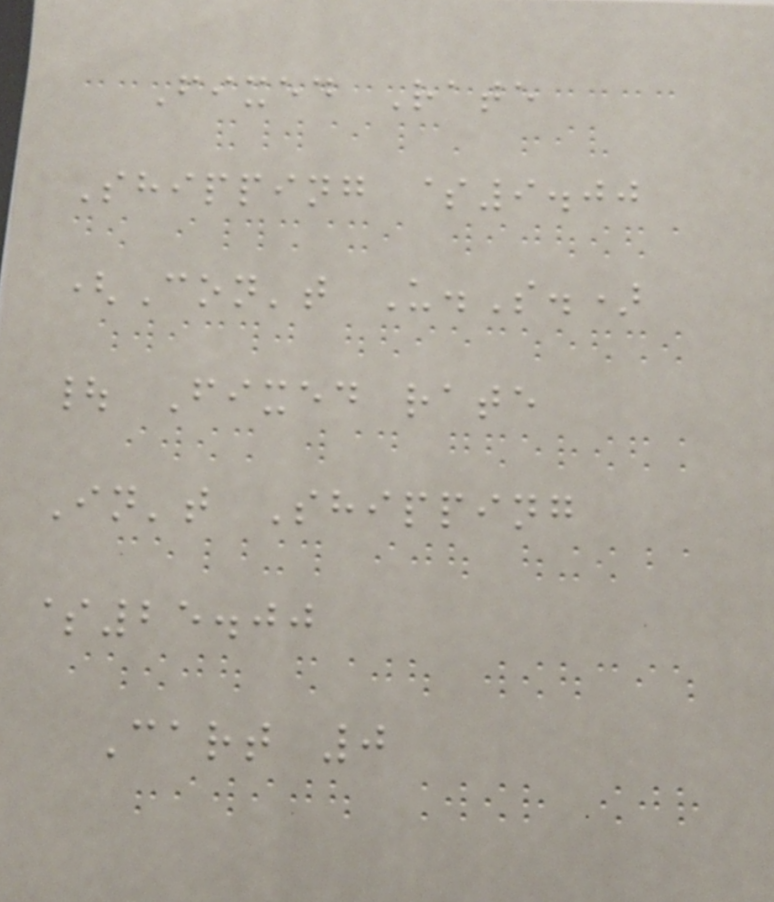Fixed Rate
Shipping $9.00
(Con't U.S.)
| Fixed rate
In't Shipping
$25.00
Cart 0
